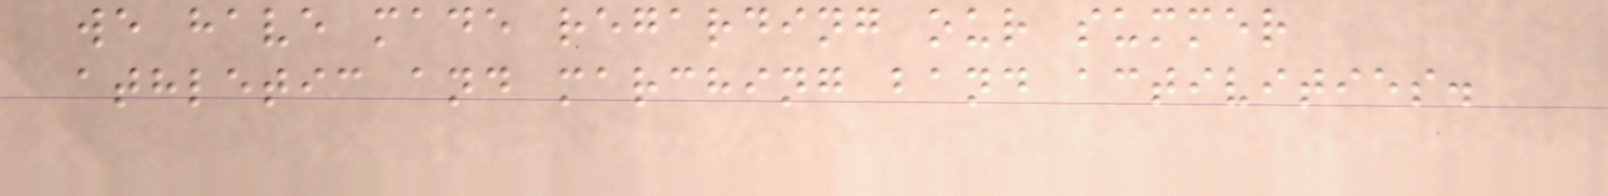we have made regarding our summer
athletic and marching band activities.
